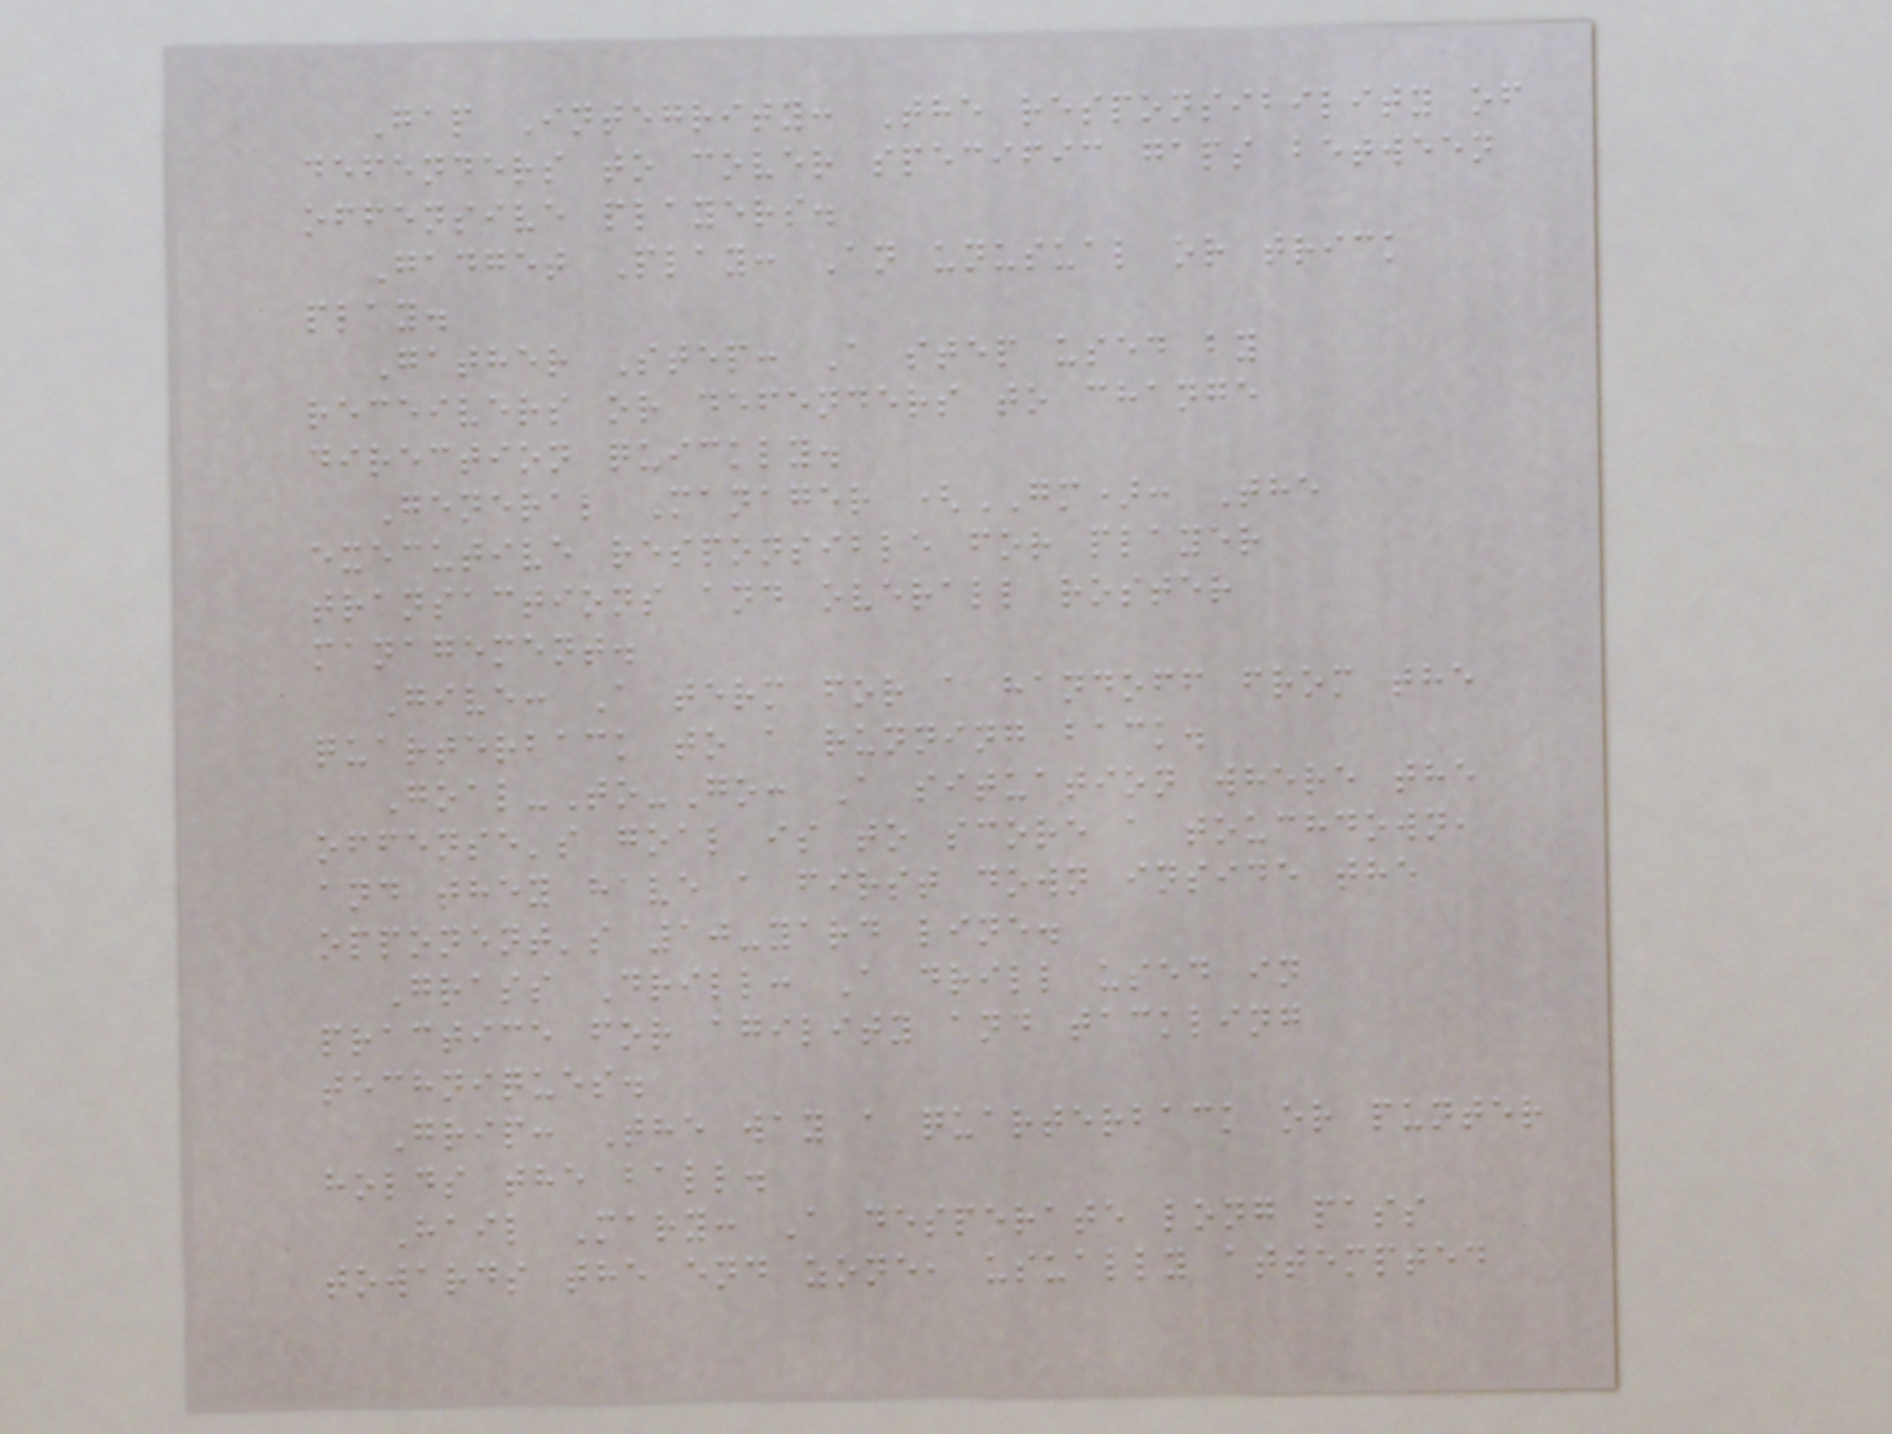Gap Integrity: The responsibility of
defenders to cover specific gaps between
offensive players.
Gadget Play: An unusual or trick
play.
Gather Step: A step used by
receivers or defenders to change
direction quickly.
General Manager (GM): The
executive responsible for player
transactions and overall roster
management.
Give: A term for a handoff from the
quarterback to a running back.
Goal-To-Go: A situation where the
offense's goal is to score a touchdown,
and they have a first down inside the
opponent's 10-yard line.
Grass Drill: A drill used in
practice for agility and tackling
techniques.
Grip: The way a quarterback or punter
holds the ball.
Hail Mary: A desperate long pass
towards the end zone, usually attempted
